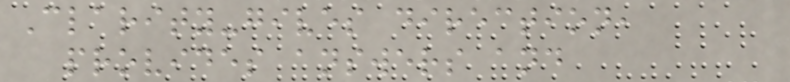Clarity-gives direction,
provides answers and
